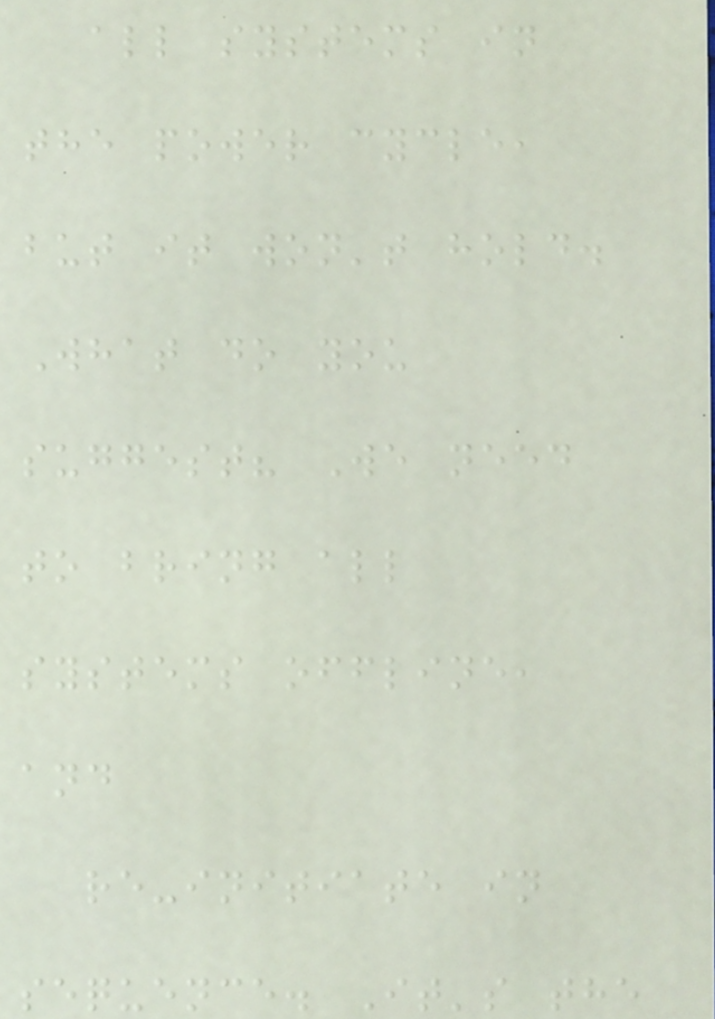all systems in
the power cycle,
but it won't hold.
What do you
suggest? We need
to bring all
systems offline,
and
re-initiate in
sequence. It's the
